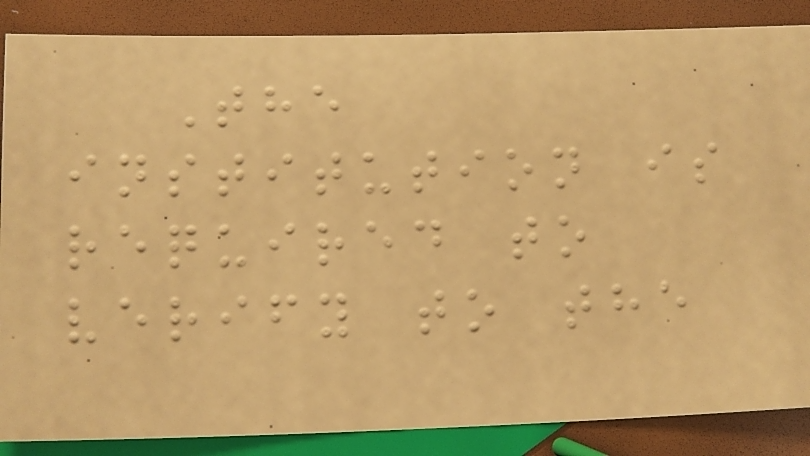The
institution is
required to
verify to the
